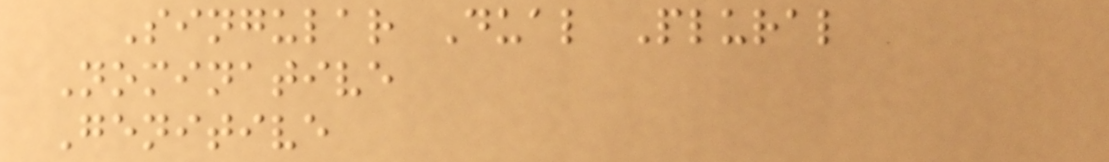Singular Dual Plural
Nominative
Genitive
